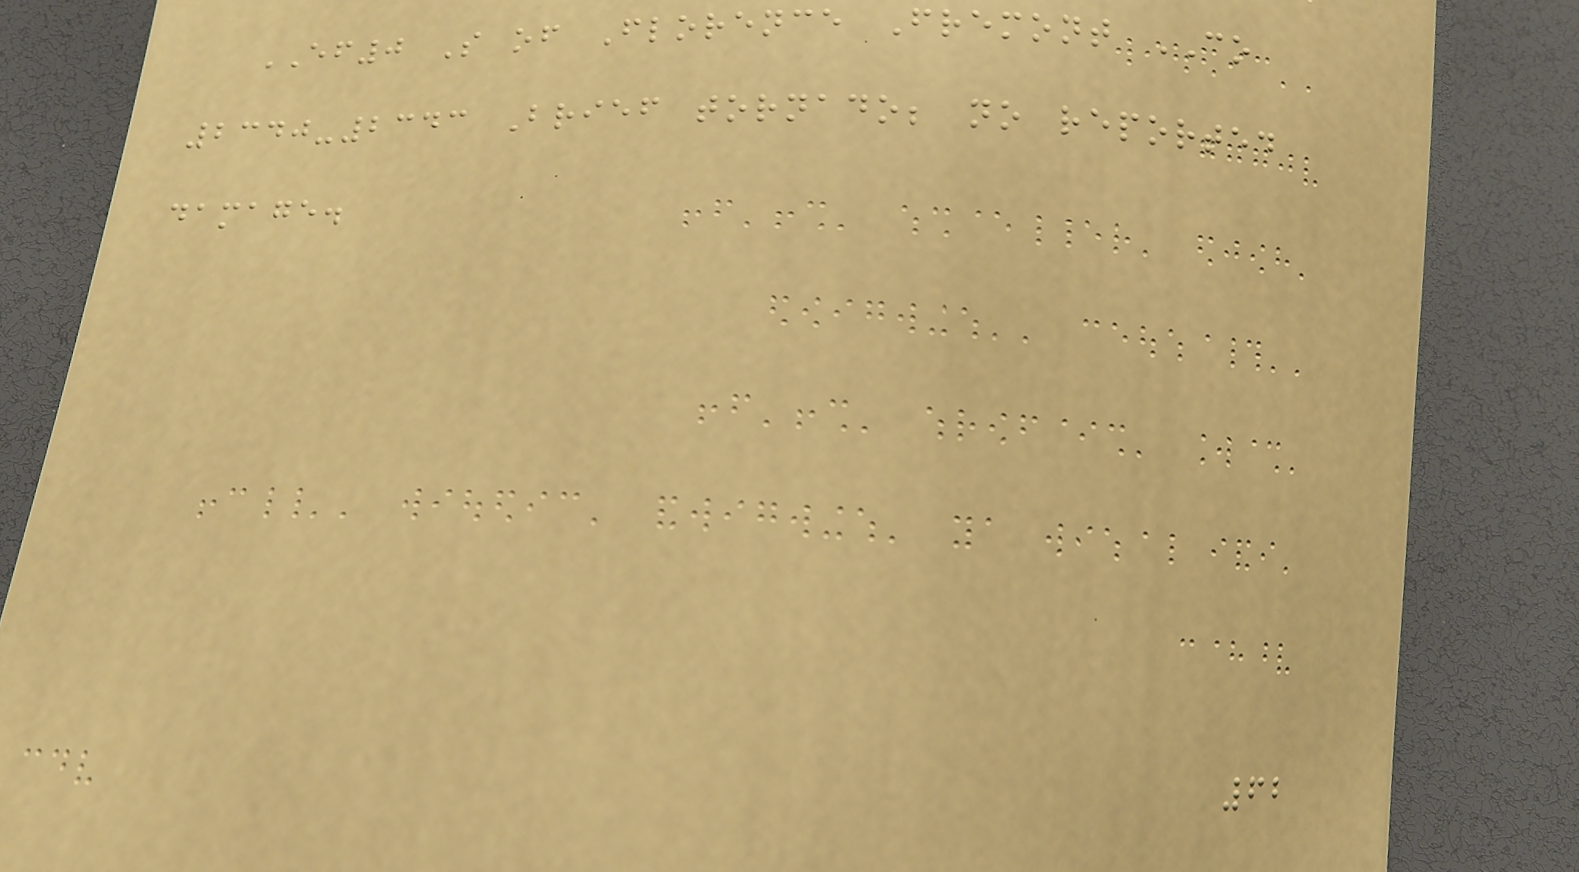EF0 S of Florence Fremont CO
2340-2343 Brief tornado; no reported
damage.
62
